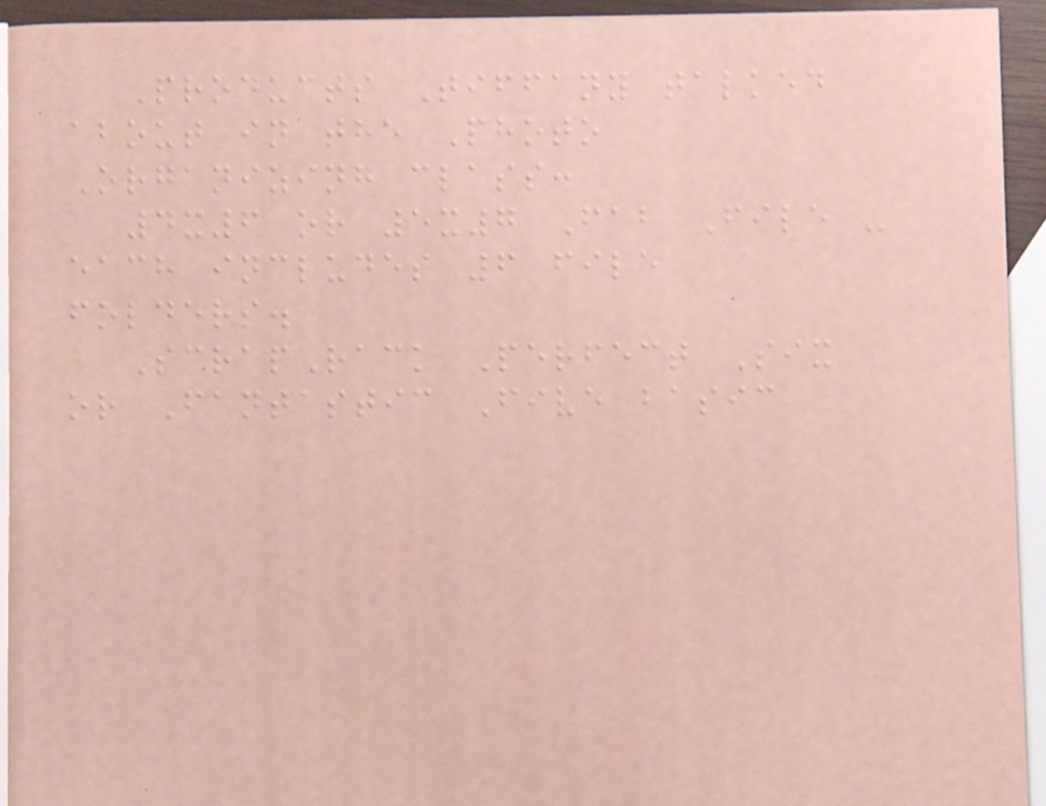Products Tiffany talked
about in the Photo
Organizing class:
4x6 or 5x7 Fab File -
each includes 6 file
folders.
ScrapRack Perfect Six
or Fantastic Five basic
